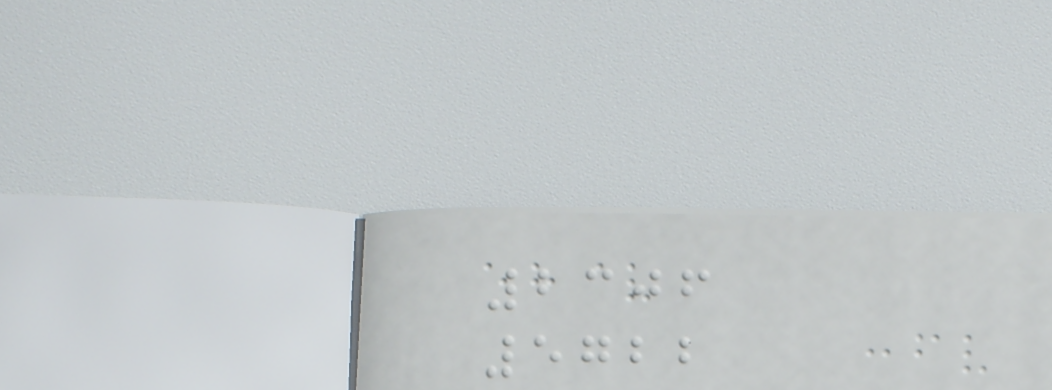2306
5722
